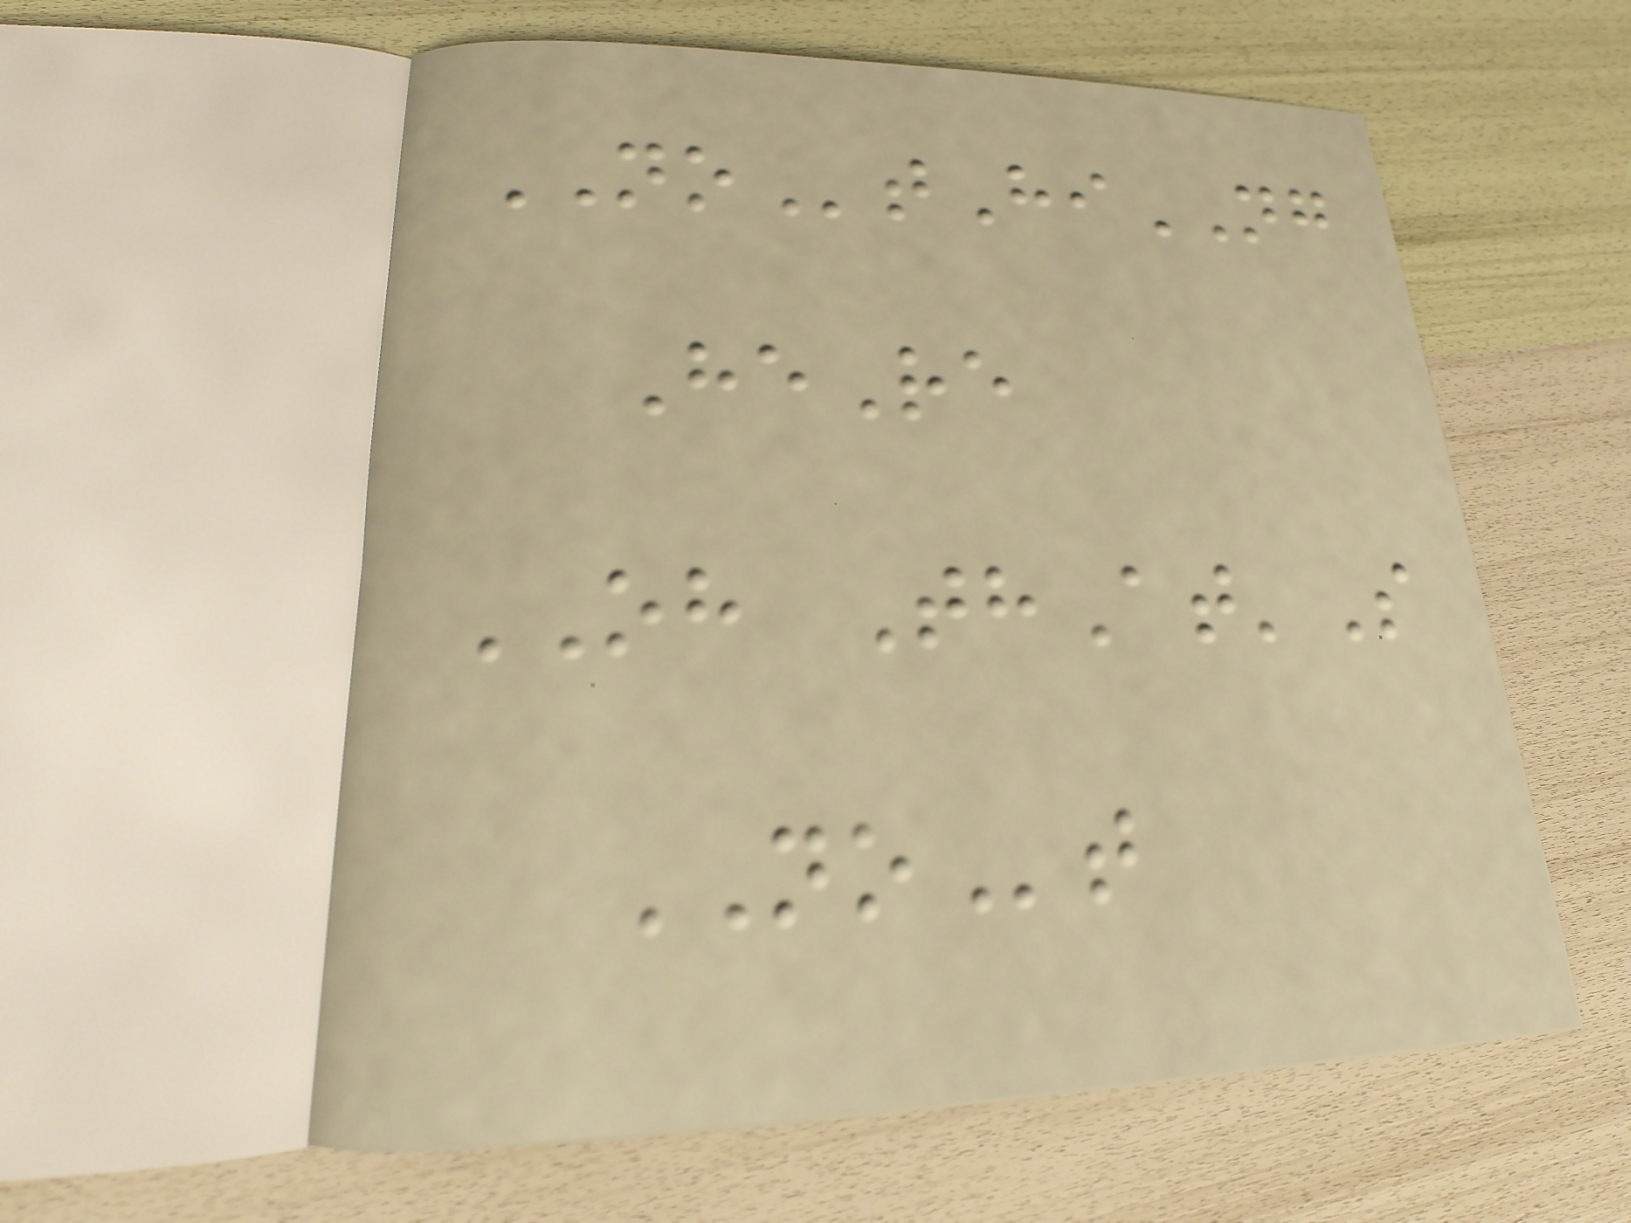NOtHiNG
HeRe
OH ThAt'S
NOt
